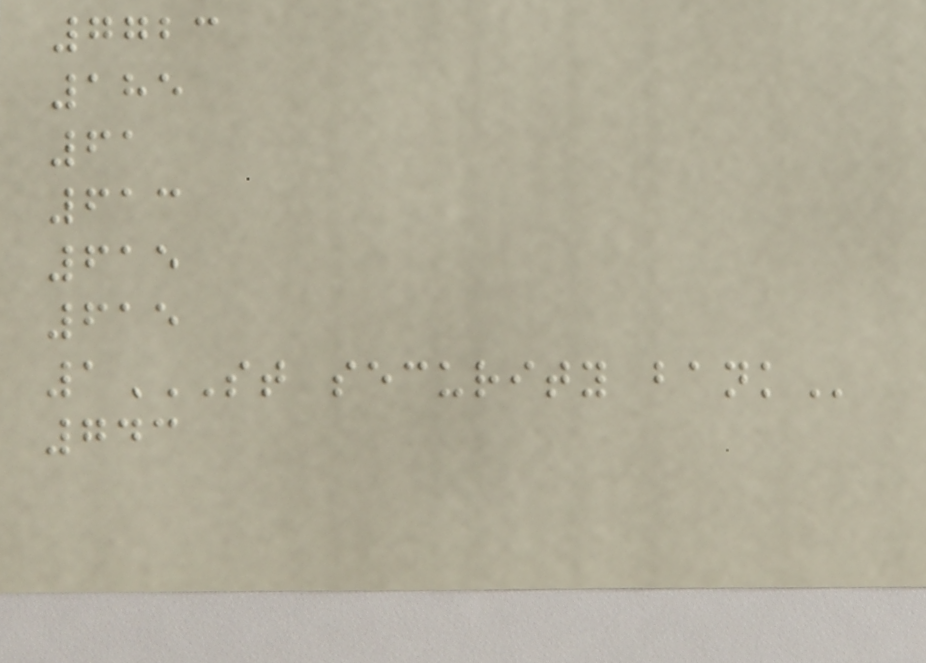7723
185
61
613
615
615
1ST SECURITY BANK
743
